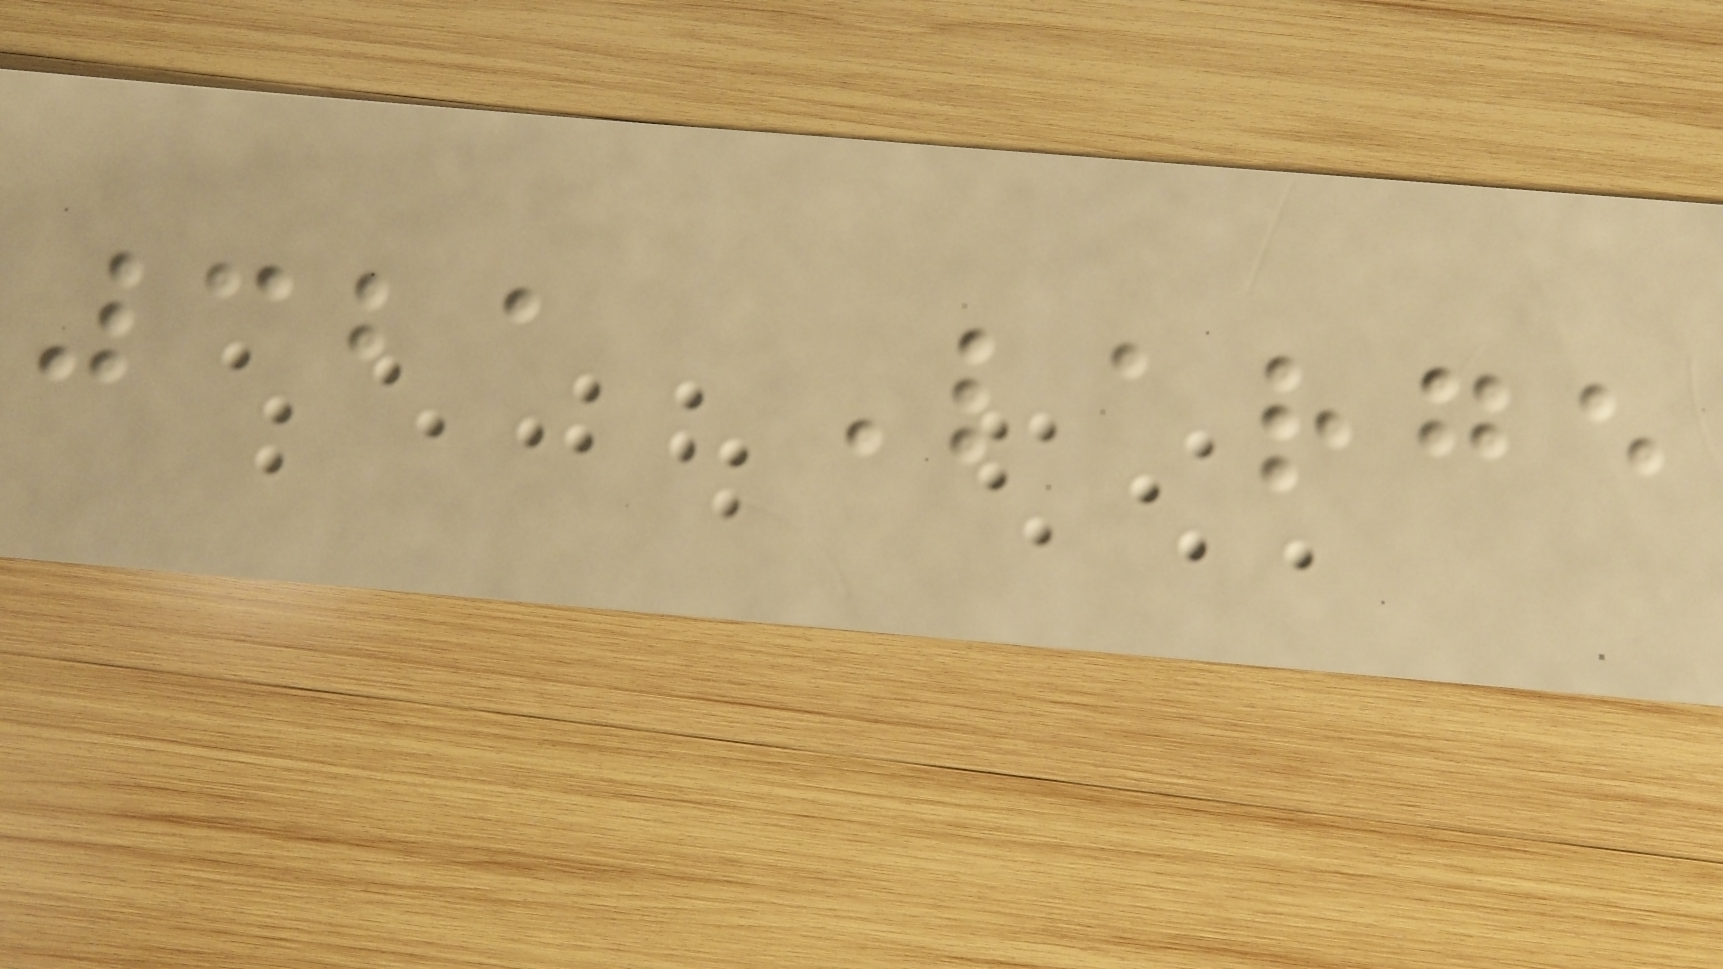321 Large
